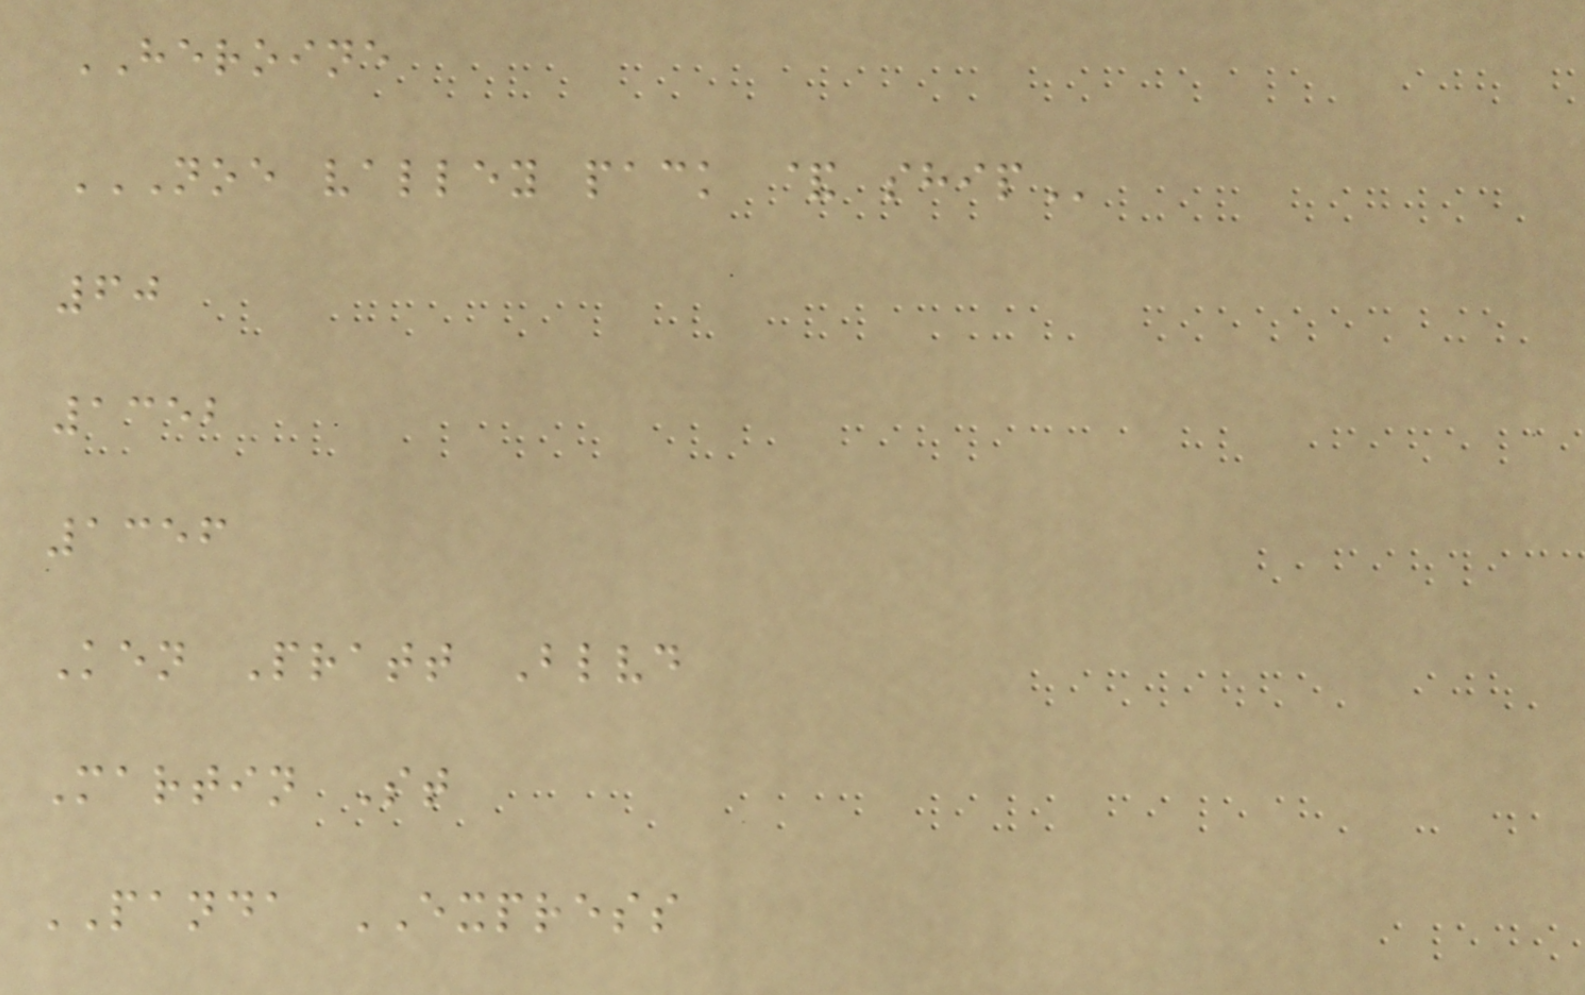HEROINE
NOE VALLEY PACK & SHIP
60
1352
1356
Ken Pratt Blvd
Martin St
PANDA EXPRESS
